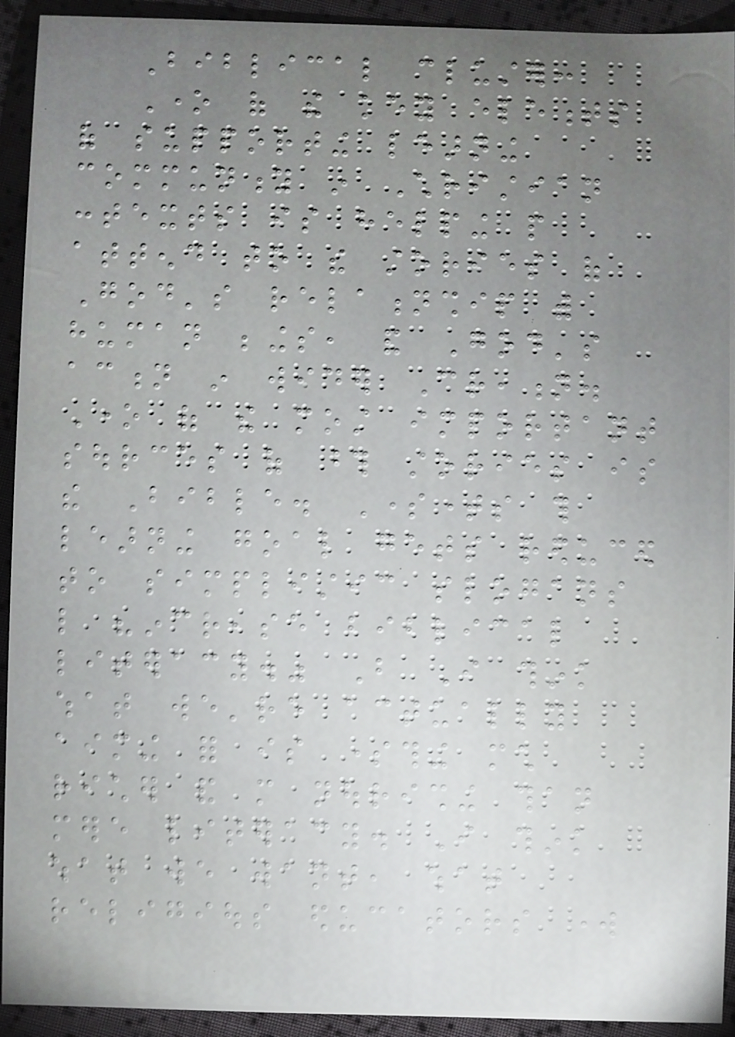Biblical cluster:
One of the key elements
of supporting learning
community in Christian
contexts is helping people
attend to the stories of
God's relationship with
human beings, and God's
action in wider Creation.
One of the most important
sources of those stories is
the Bible. Sometimes this
learning goal gets reduced
to simplistic slogans
like "increase biblical
literacy." But I think
what we're actually
aiming for is something much
richer and more nourishing than
mere literacy. I think
what we want, what
religious educators work
